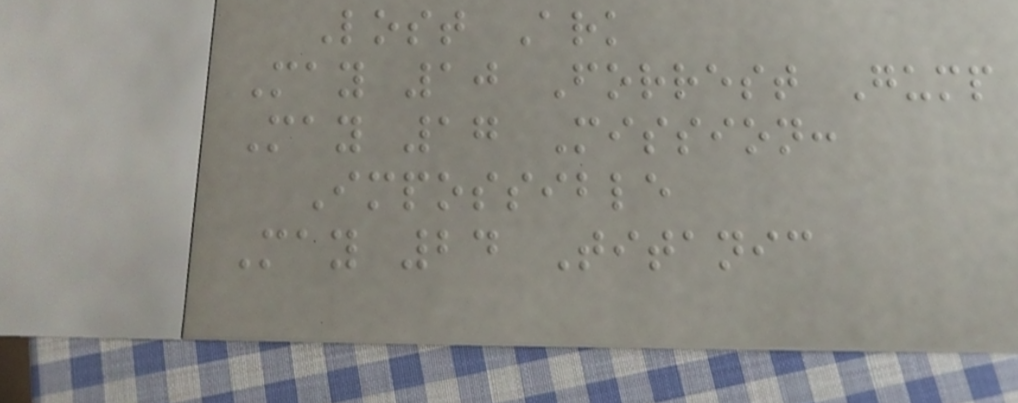Lost Ark
May 10 Forrest Gump
May 17 Mission:
Impossible
May 24 Titanic
